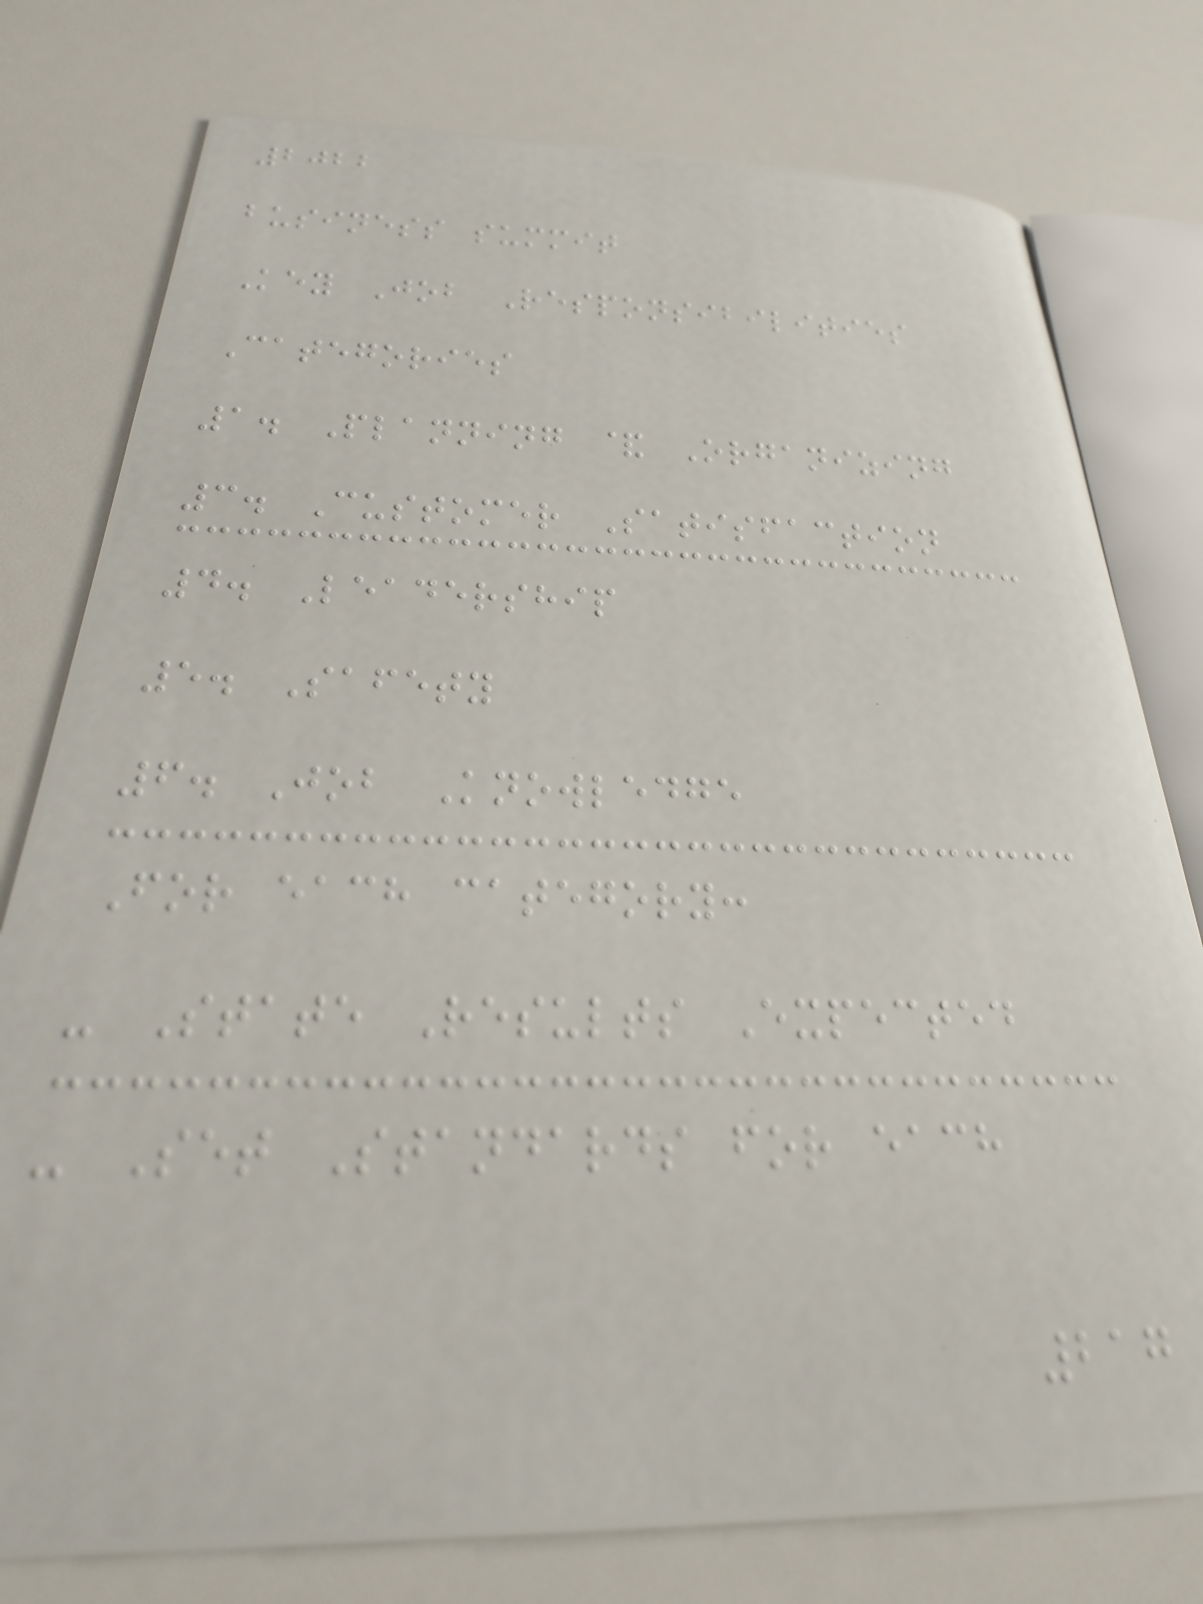2022
business summit
Key Job Responsibilities
Categories
1. Planning & Organizing
3. Customer Satisfaction
4. Leadership
5. Safety
6. Job Knowledge
For each category:
- State Results Expected
- Set Standards for each
217
